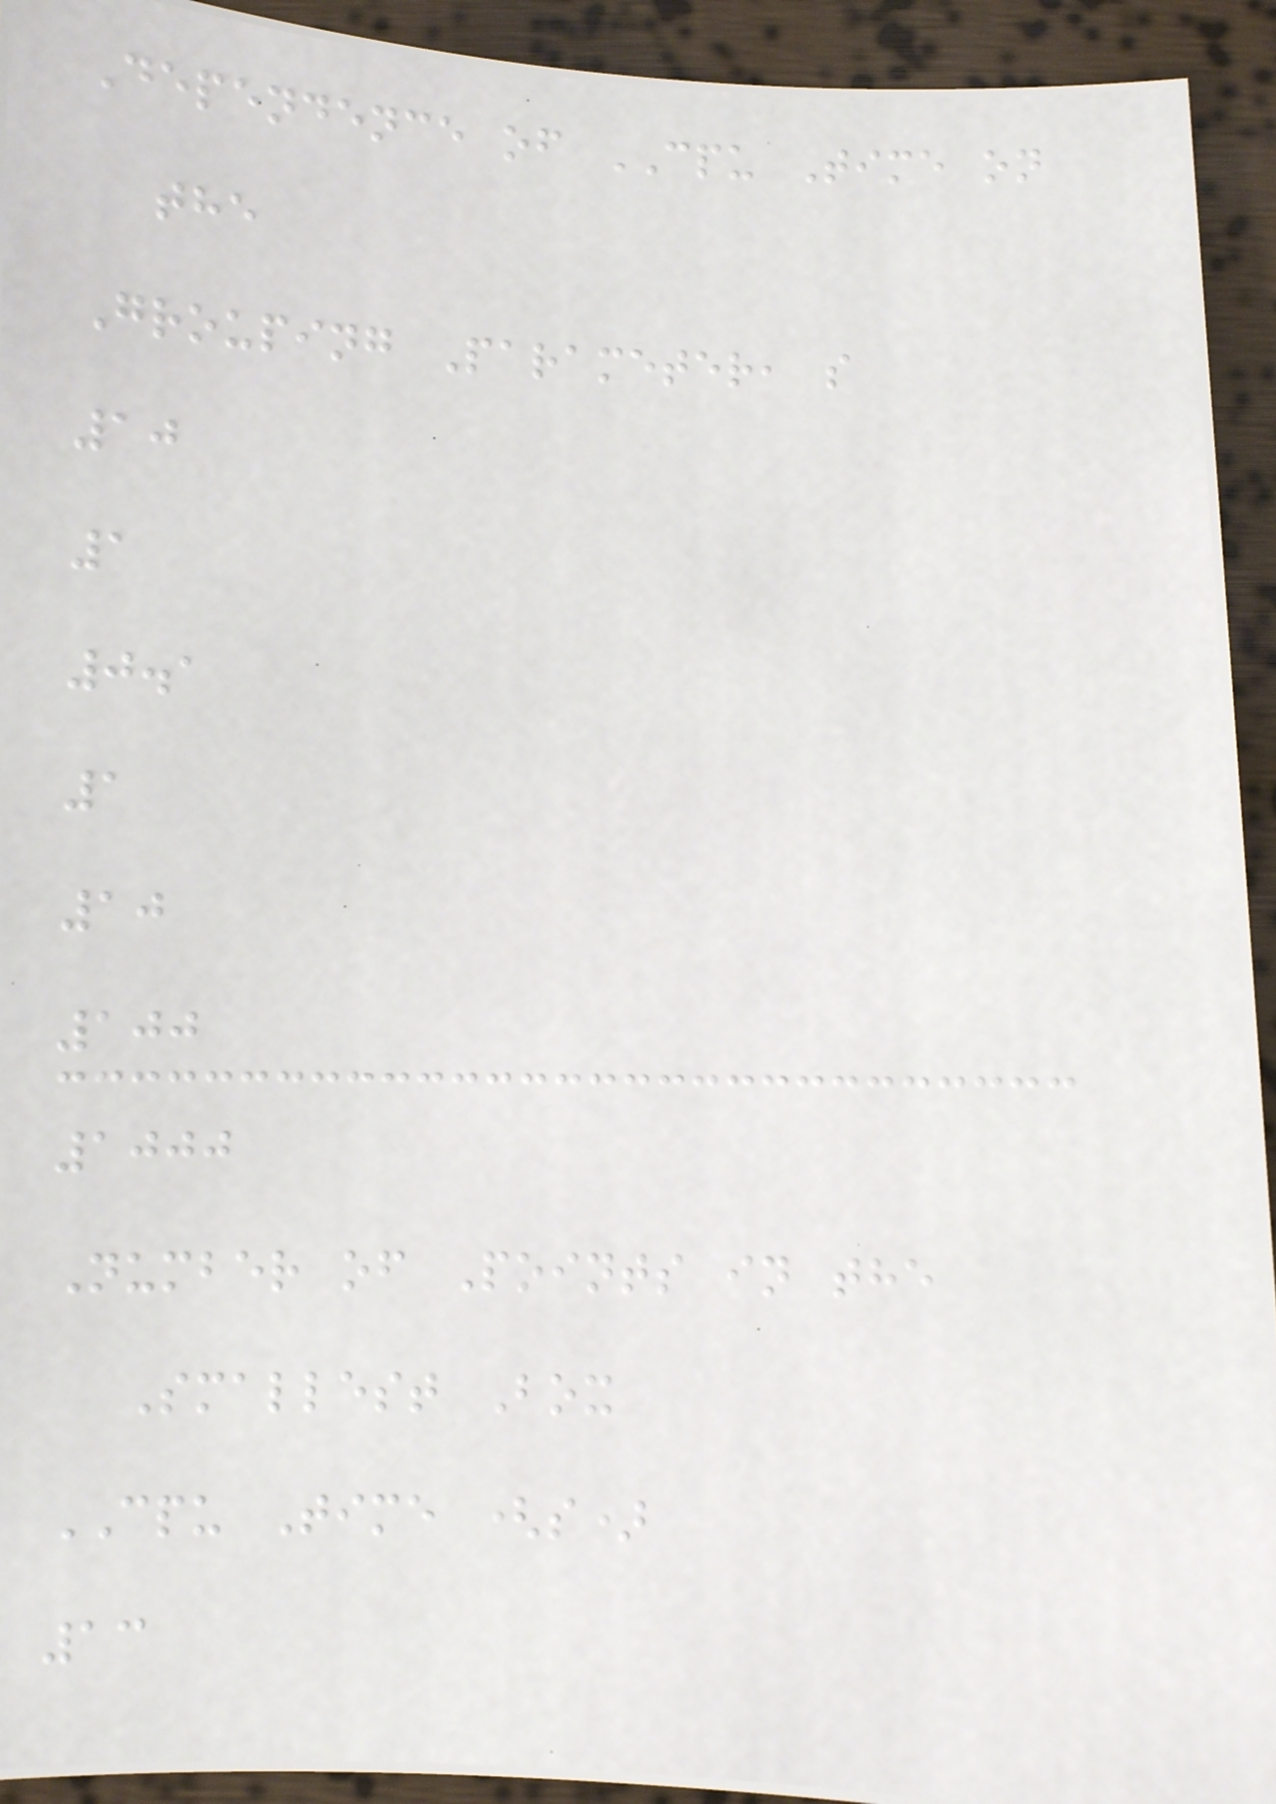Dependence of CPU Time on
the
Grouping Parameter, s
10
1
0.1
1
10
100
1000
Number of Points in the
Smallest Box
CPU Time (s)
13
